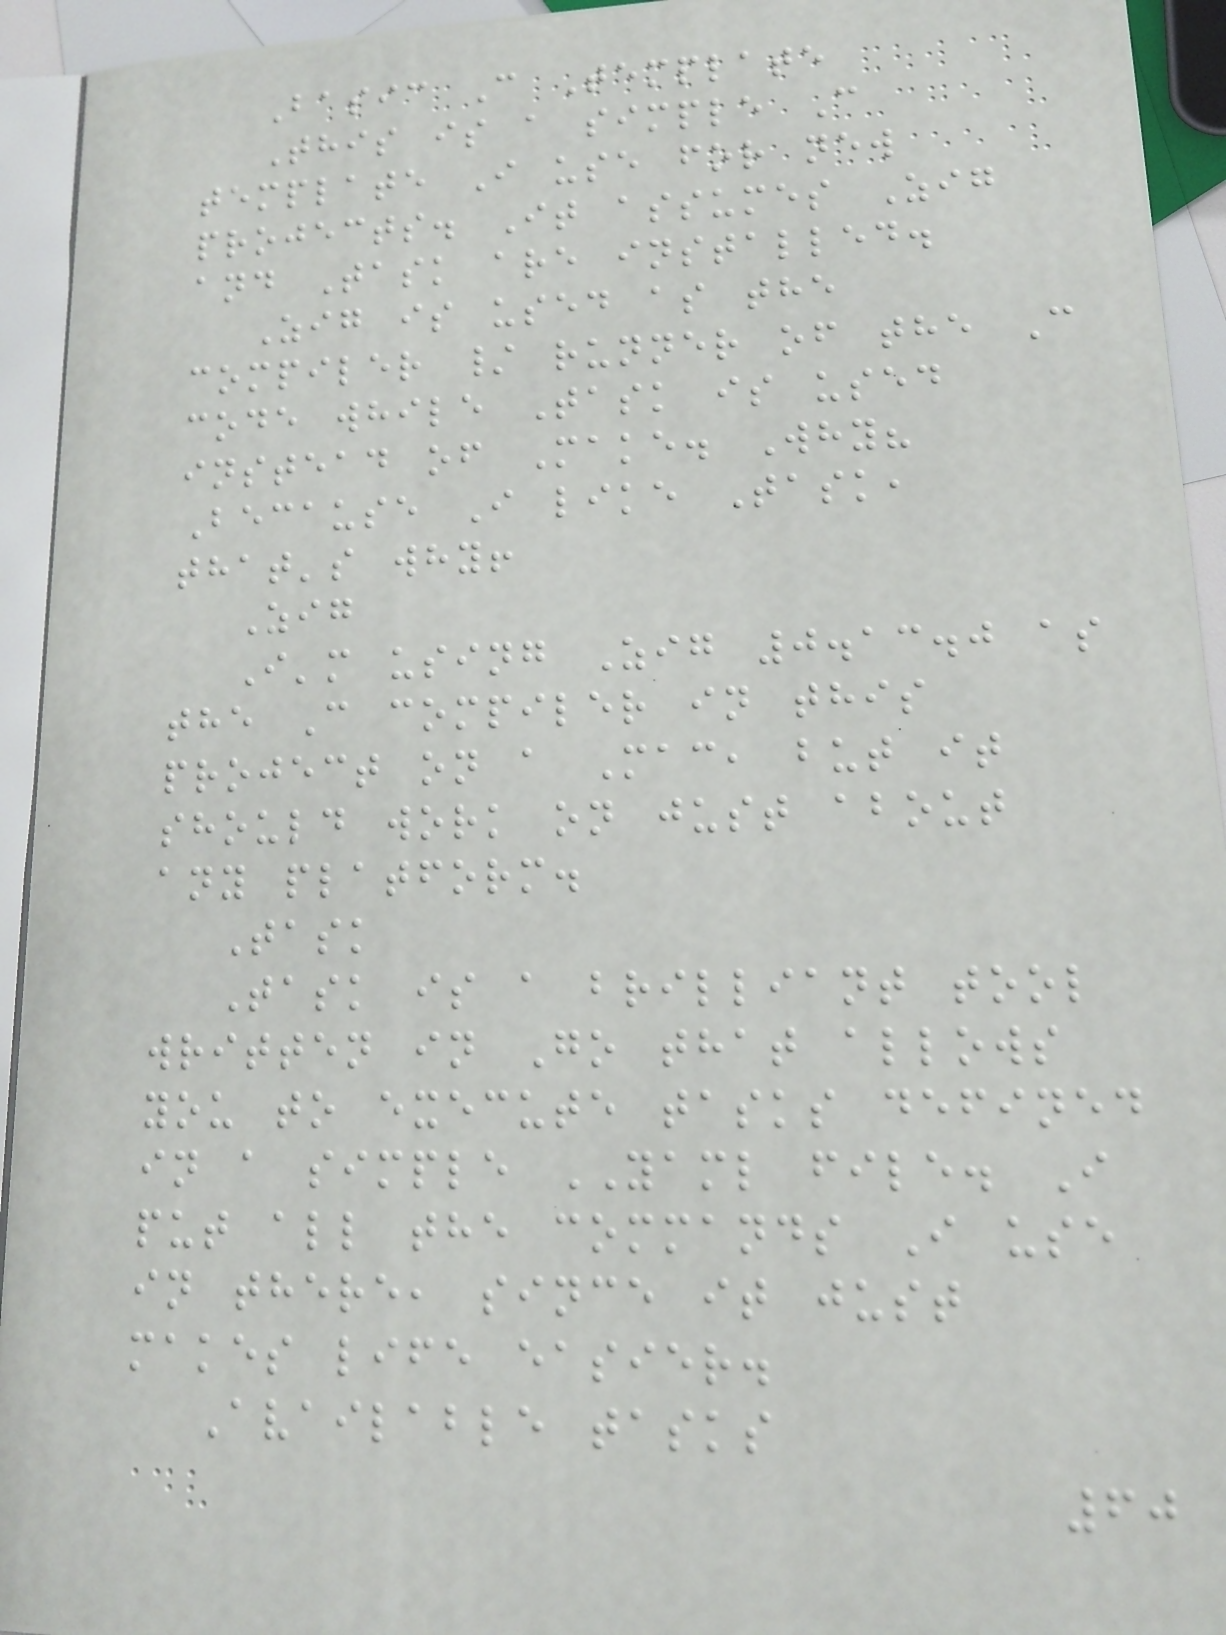Basic C Template
This is a simple C
template I use for new
projects. It assumes Zig
and Task are installed.
Zig is used as the
compiler / runner of the C
code while Task is used
instead of Make. Why?
Because I like Task,
that's why!
Zig
I'm using Zig 0.13.0 as
the C compiler in this
project on a Mac, but it
should work on just about
any platform.
Task
Task is a brilliant tool
written in Go that allows
you to execute tasks defined
in a simple YAML file. I
put all the commands I use
in there, since it just
makes life easier.
Available tasks
60
